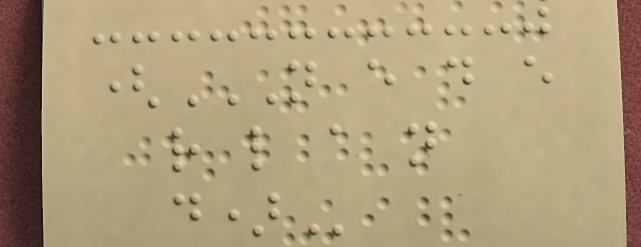(N E D E
R L A N
D)
